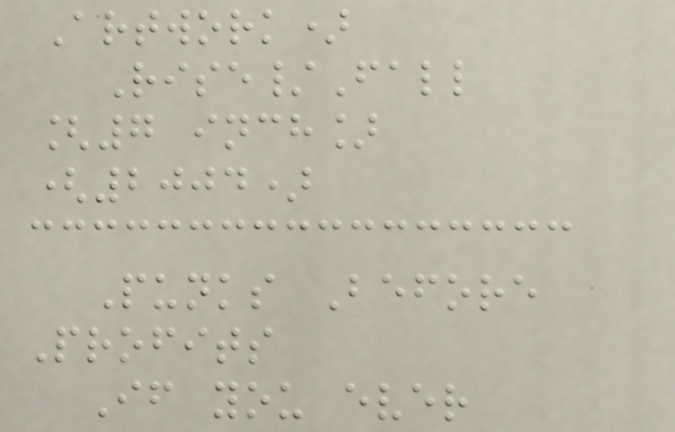Artwork)
Rise/Fall
[7 inch]
(2004)
Punks Before
Profits
If you ever
